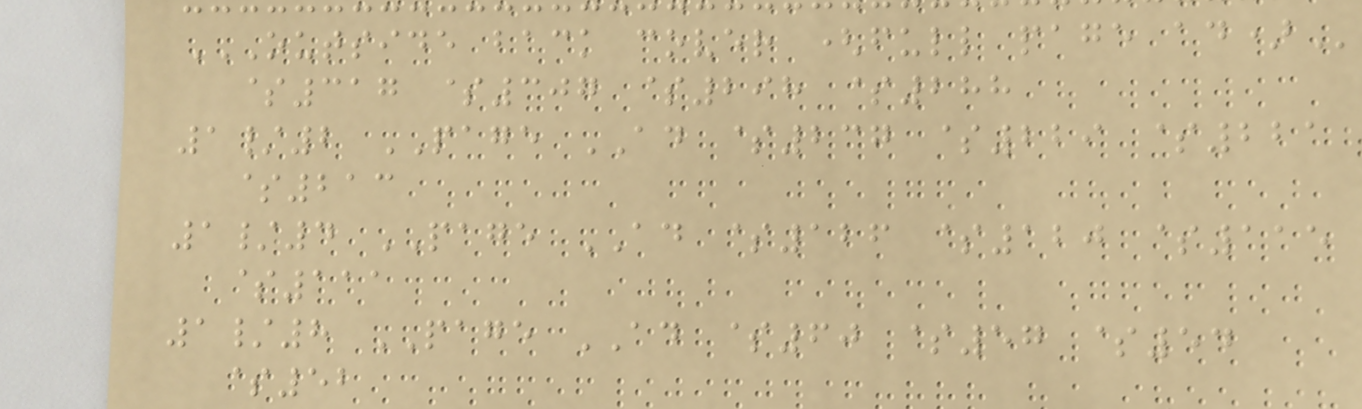OUTSIDE BACK COVER (FULL PAGE AD)
$317 $307 $298 $288
1/2 PAGE AD $237 $229 $221
$213
1/4 PAGE AD $126 $120 $115
$111
1/8 PAGE AD $60 $57 $54
$52
